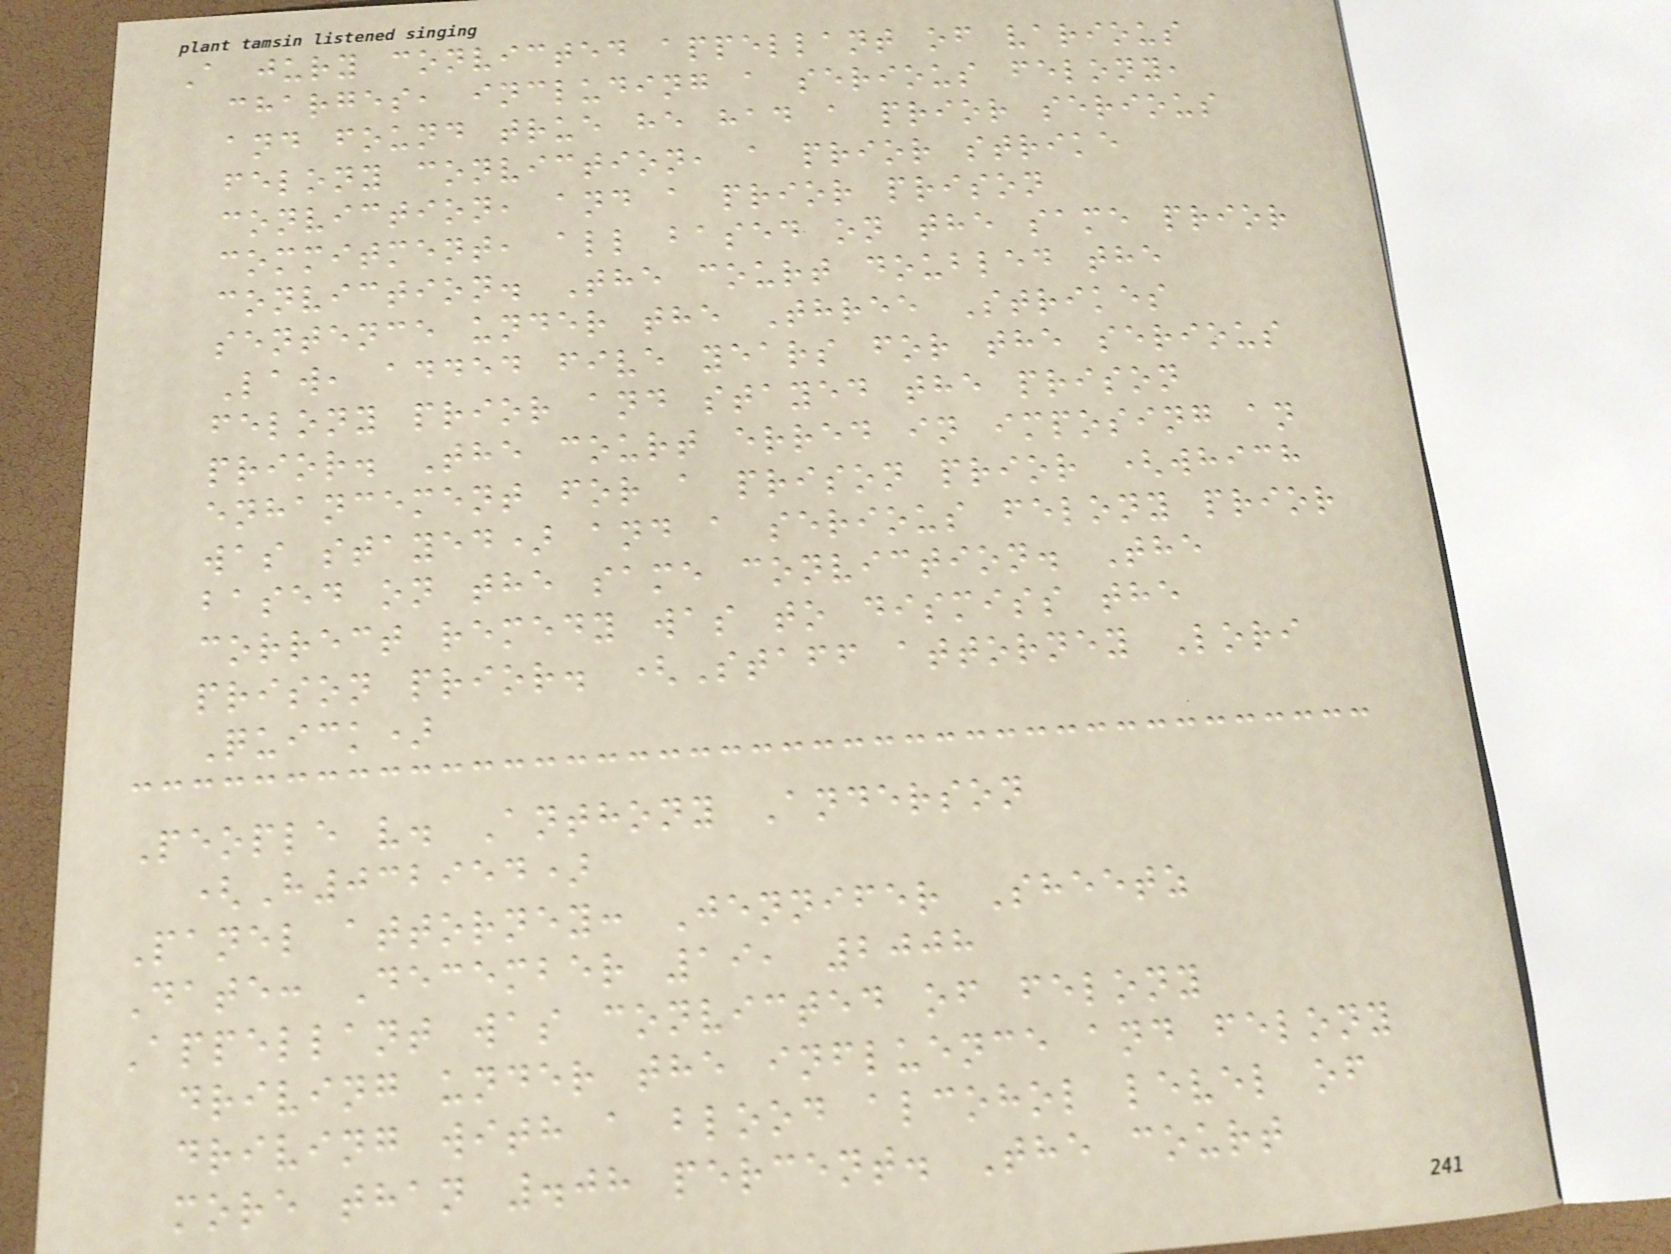A jury convicted appellant of various
charges, including a serious felony,
and found true he had a prior serious
felony conviction, a prior strike
conviction, and a prior prison
commitment, all based on the same prior
conviction. The court doubled the
sentence under the Three Strikes
Law, added five years for the serious
felony prior and stayed the prison
prior. The court erred in imposing an
enhancement for a prison prior (which
was stayed) and a serious felony prior
based on the same conviction. The
correct remedy was to dismiss the
prison prior. (Staff attorney Lori
Quick)
People v. Anthony Anderson
(H032954)
Panel attorney: Jennifer Sheetz
Date: December 19, 2008
Appellant was convicted of felony
driving under the influence and felony
driving with a blood alcohol level of
more than .08 percent. The court
